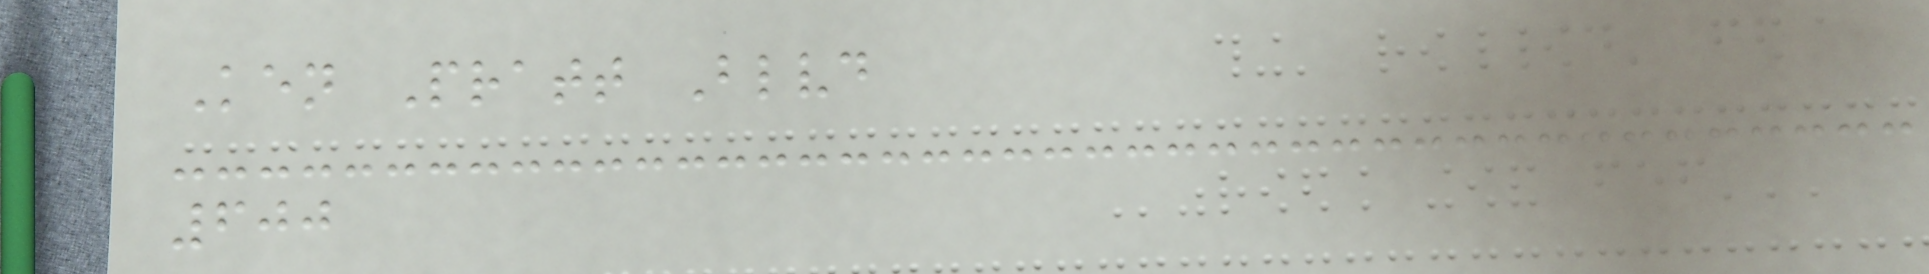Ken Pratt Blvd
600
